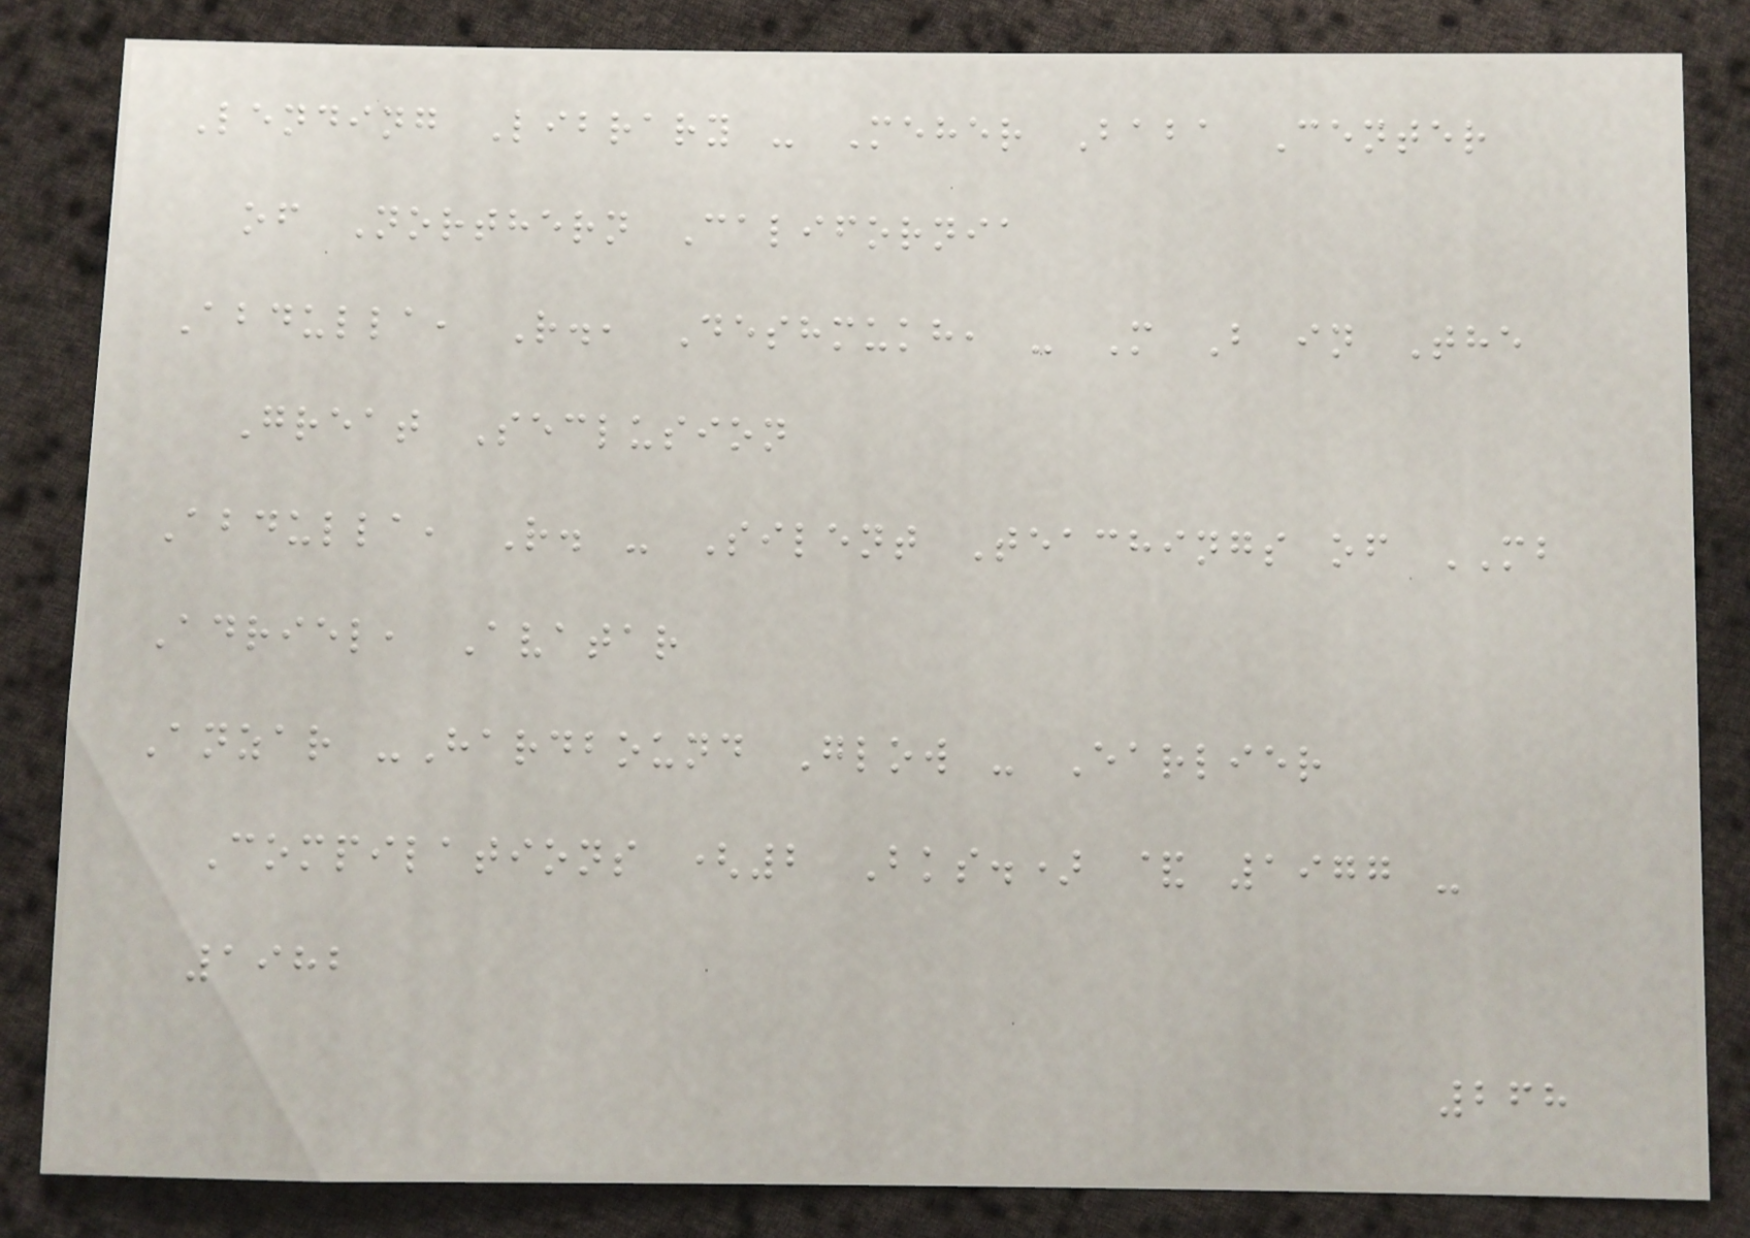Lending Library - Meher Baba Center
of Northern California
Abdulla, R., Deshmukh, - M B in The
Great Seclusion
Abdulla, R. - Silent Teachings of MB
Adriel, Avatar
Anzar -Hardbound Glow - Earlier
Compilations (2 Bks.) & 1977 -
1982
268
